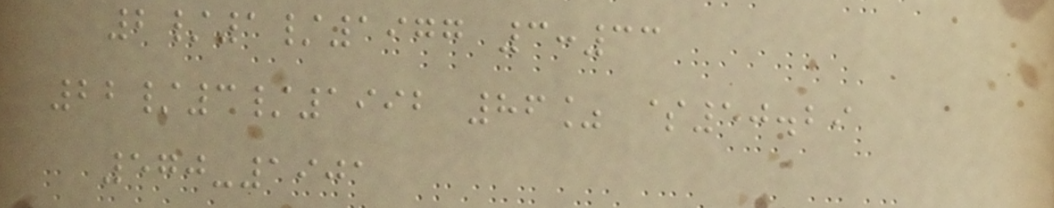2/1/1977 3:33
22/3/1992 86% $50.29
570-1901
